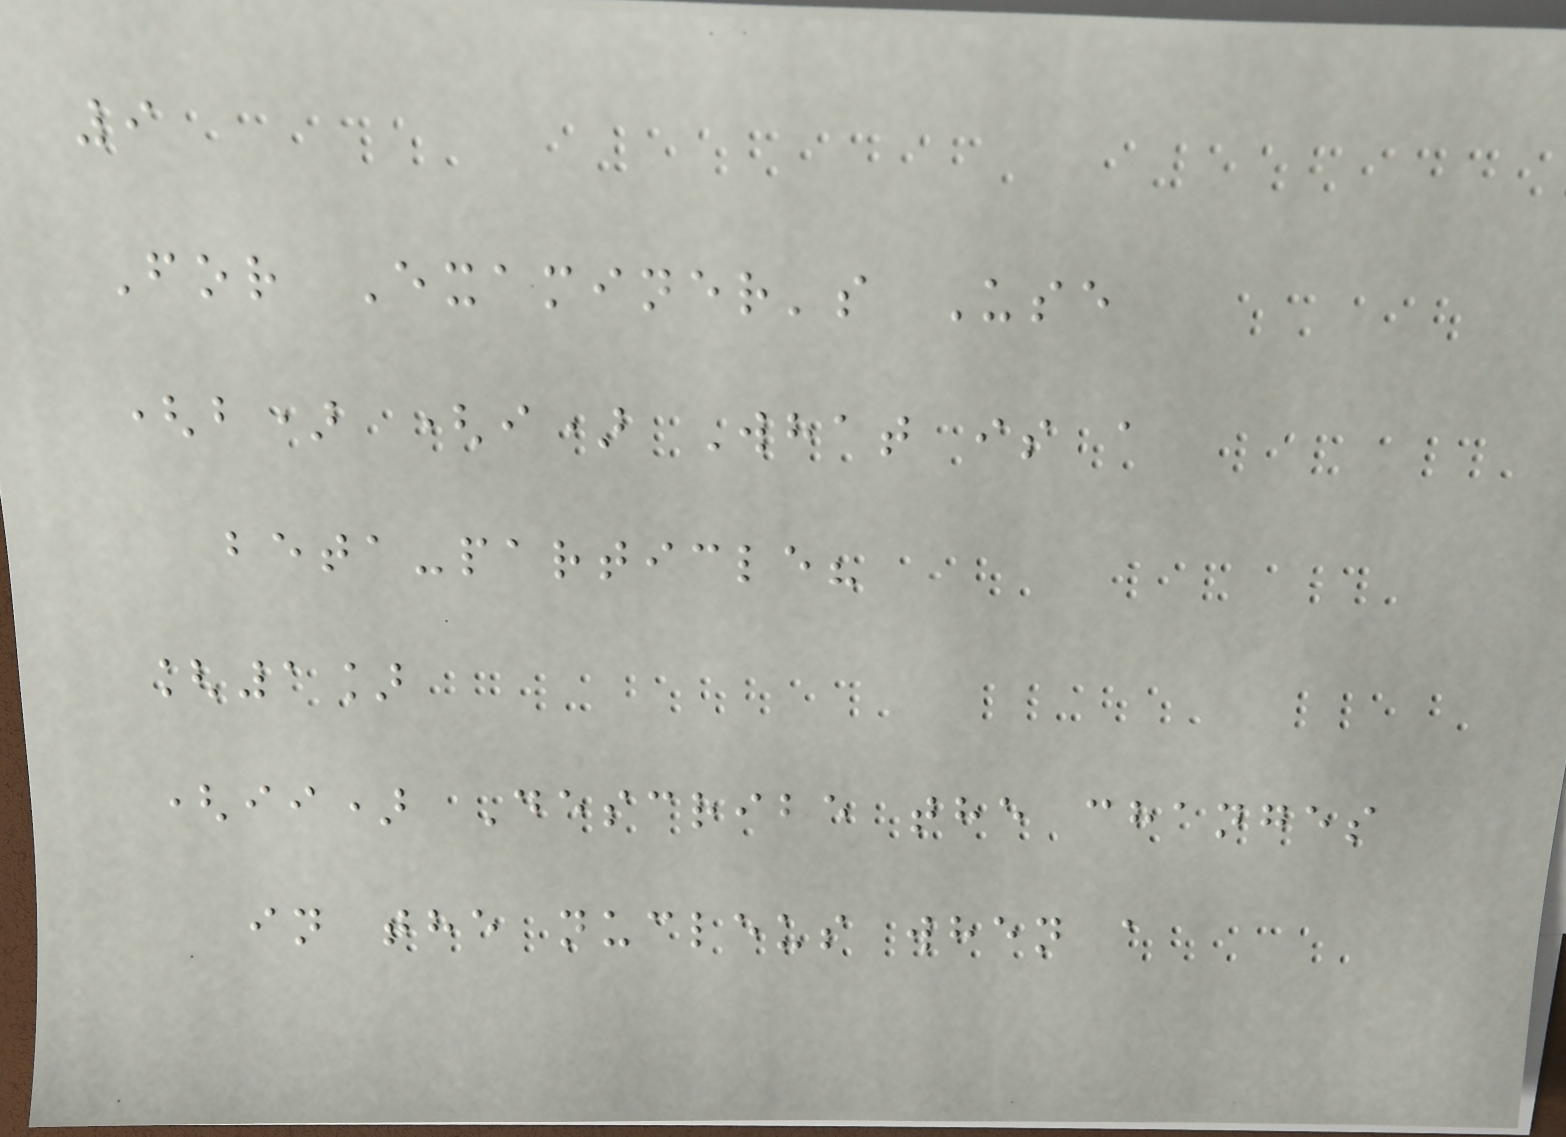9
For Examiner's Use
(b) (i) What is a
beta-particle?
[1]
(ii) Describe the changes
in the nucleus when a
